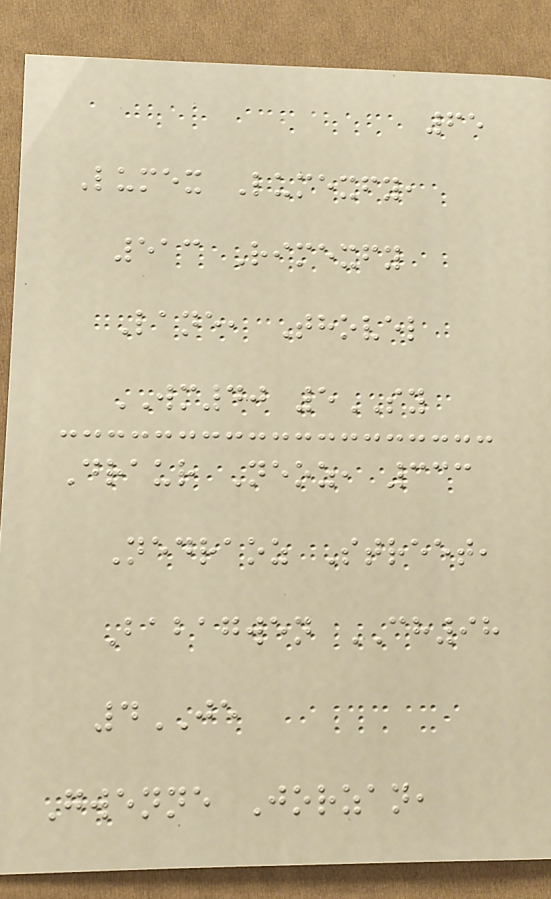65
Lumex Lumexfy,
513 Rimexfy
Lane, Thovel
WM40 5SY
Draur Neoz, 333
Nedraoz Street,
Babagwen CH98
4JE
Gwenne Jorzan,
